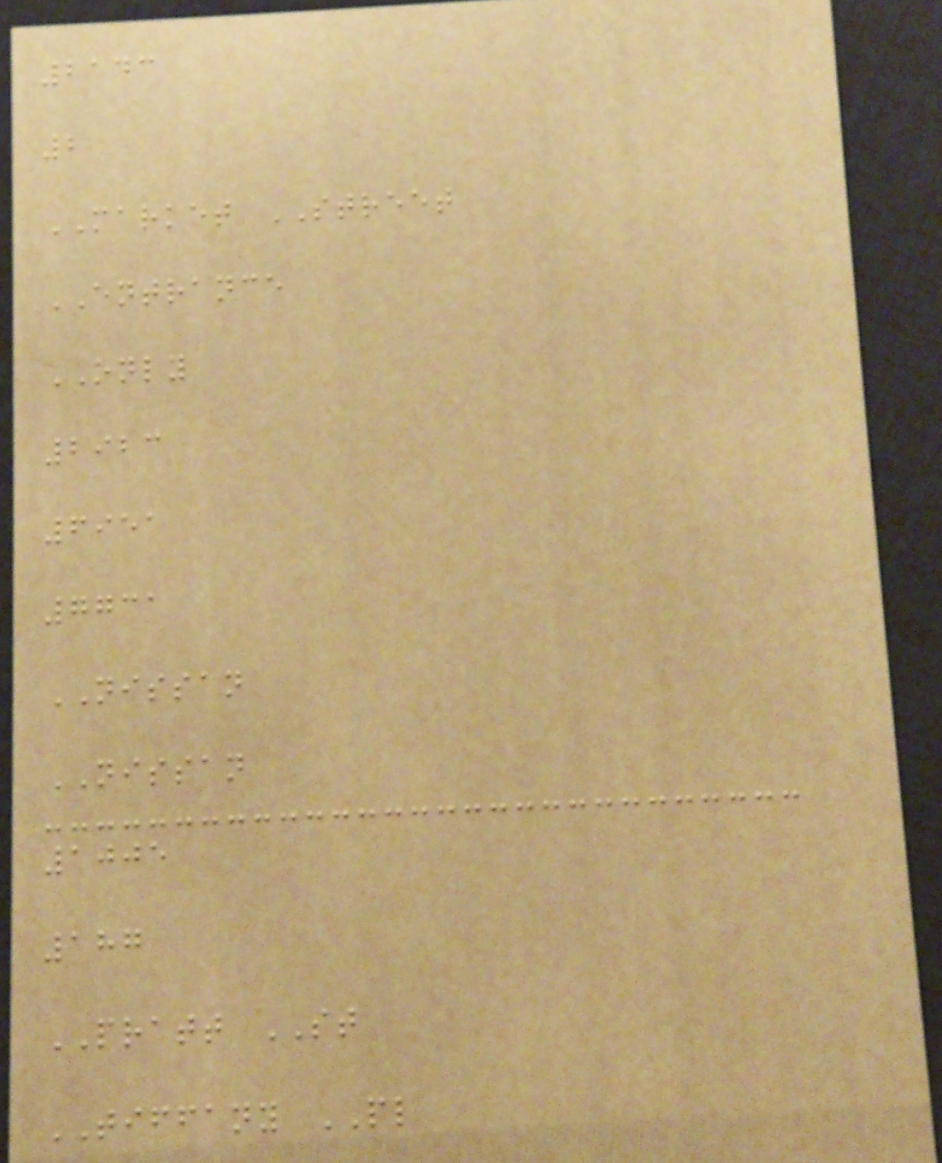2143
2
MARKET STREET
ENTRANCE
ONLY
2923
6951
7731
NISSAN
NISSAN
1005
187
PRATT ST
TIFFANY PL
